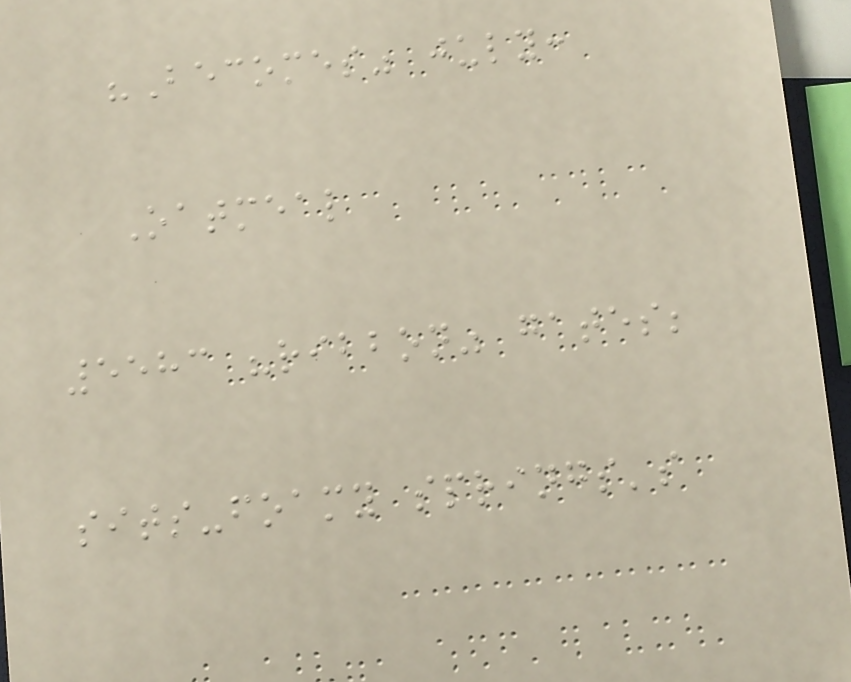"Becomes" july:
Oatmeal
5583 "ribbon" gates;
sits-foamy springs's
